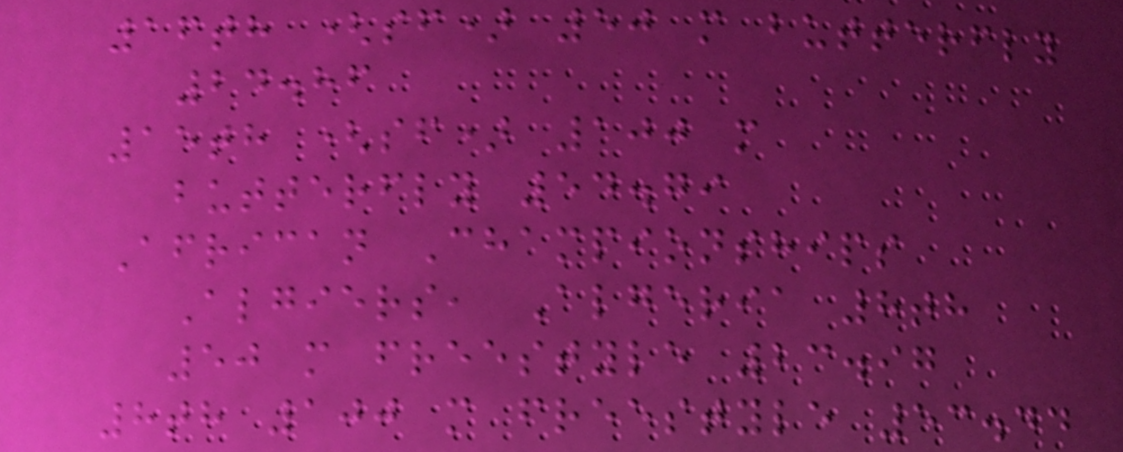16th (sf) 50 m butterfly
24.86
15th (sf) 100 m
butterfly 54.79
African Championships
Algiers, Algeria 8th
50 m freestyle 23.97
8th 100 m freestyle 53.44
